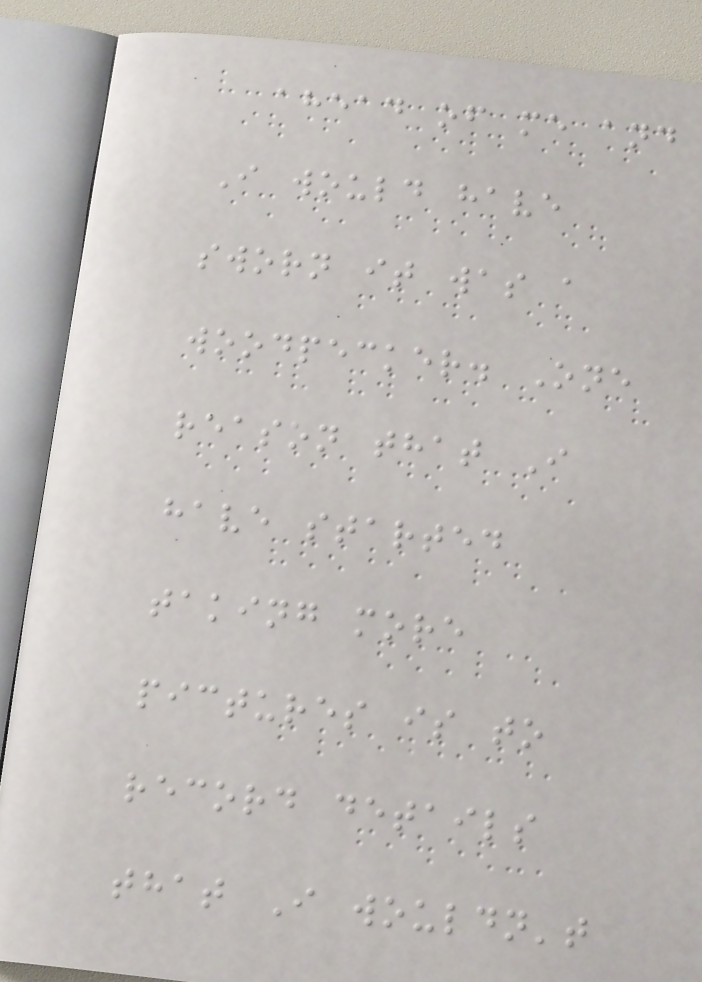ahead of me and
I would have
sworn it was a
woodpecker. One
reason that I
have started
taking more
pictures is to
record details
that I wouldn't
